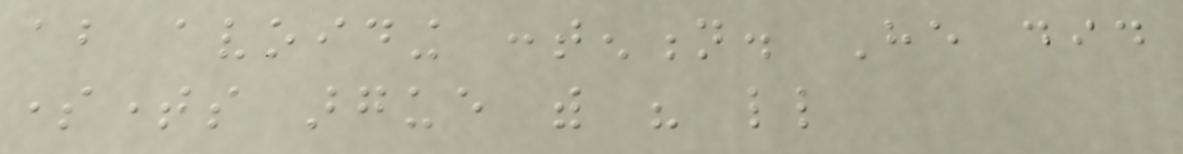about avoiding contention. He did
sometimes argue with his little
